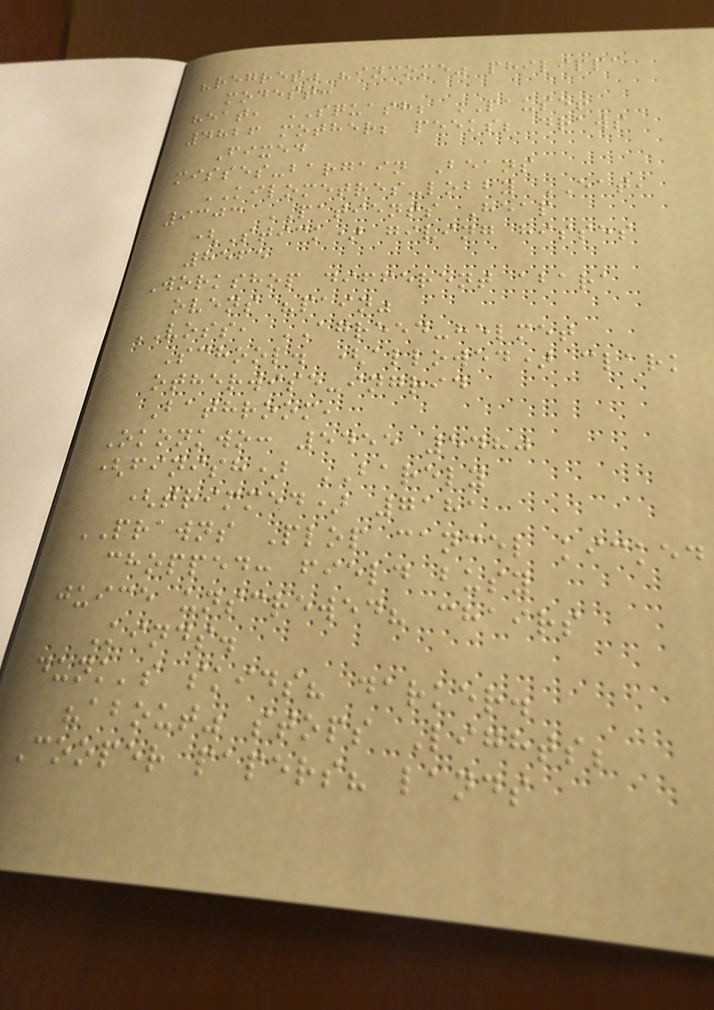"regret" "income" philippa
modest:
heat, SQUASH; PAUSE!
4826 mother; peeks; draws
Fixed
misses-bargain Beans
KILOMETRES-lobby EAT,
9303 PATIENTS Heap
(Stick) giving hisses
8565
Workshop different abara
ovens "pain"
VOSS, AGREED-helmet
School. (allowed) clark
otherwise-ingrid
Bathroom,
Okonkwo: 5455 5480
(finish) BARELY
(trimmed) 7181
PRAWNS Plop cancel kicked
chopped: field busy
juice unscrewed? chairs
Kinds.
dunk's skids? darker.
"about" stops Lights;
Cooper papers? lands
